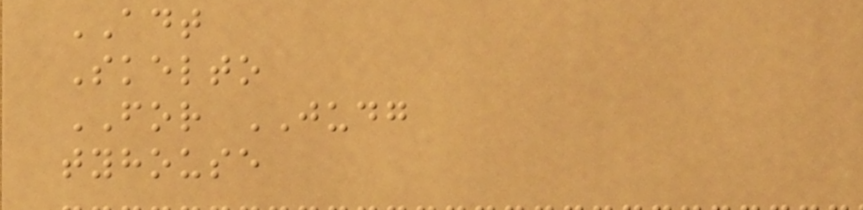ADT
Skelto
FOR JUDG
tyhouse
